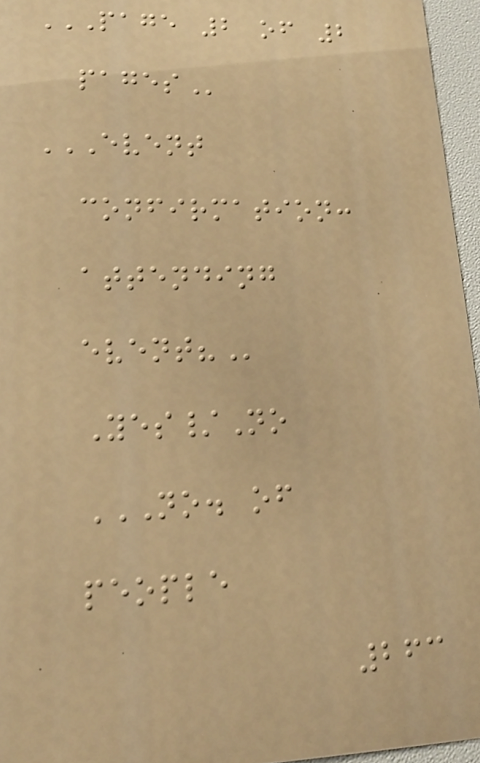PAGE 2 OF 2
PAGES
EVENT
CONFIRMATION:
ATTENDING
EVENT?
Yes/No
NO. OF
PEOPLE
263
